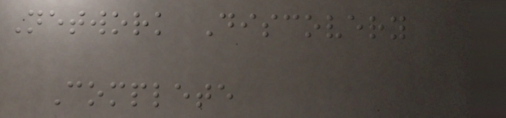Network Discovery
Complete
